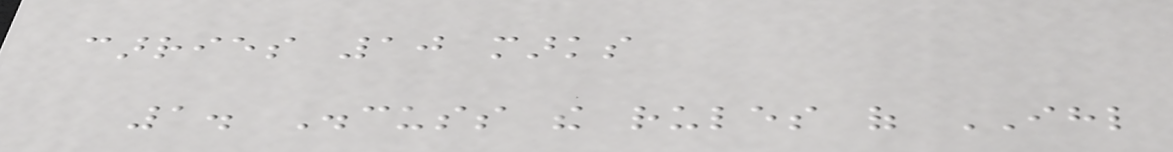carries 10 marks
1. Discuss the rules of IHL
